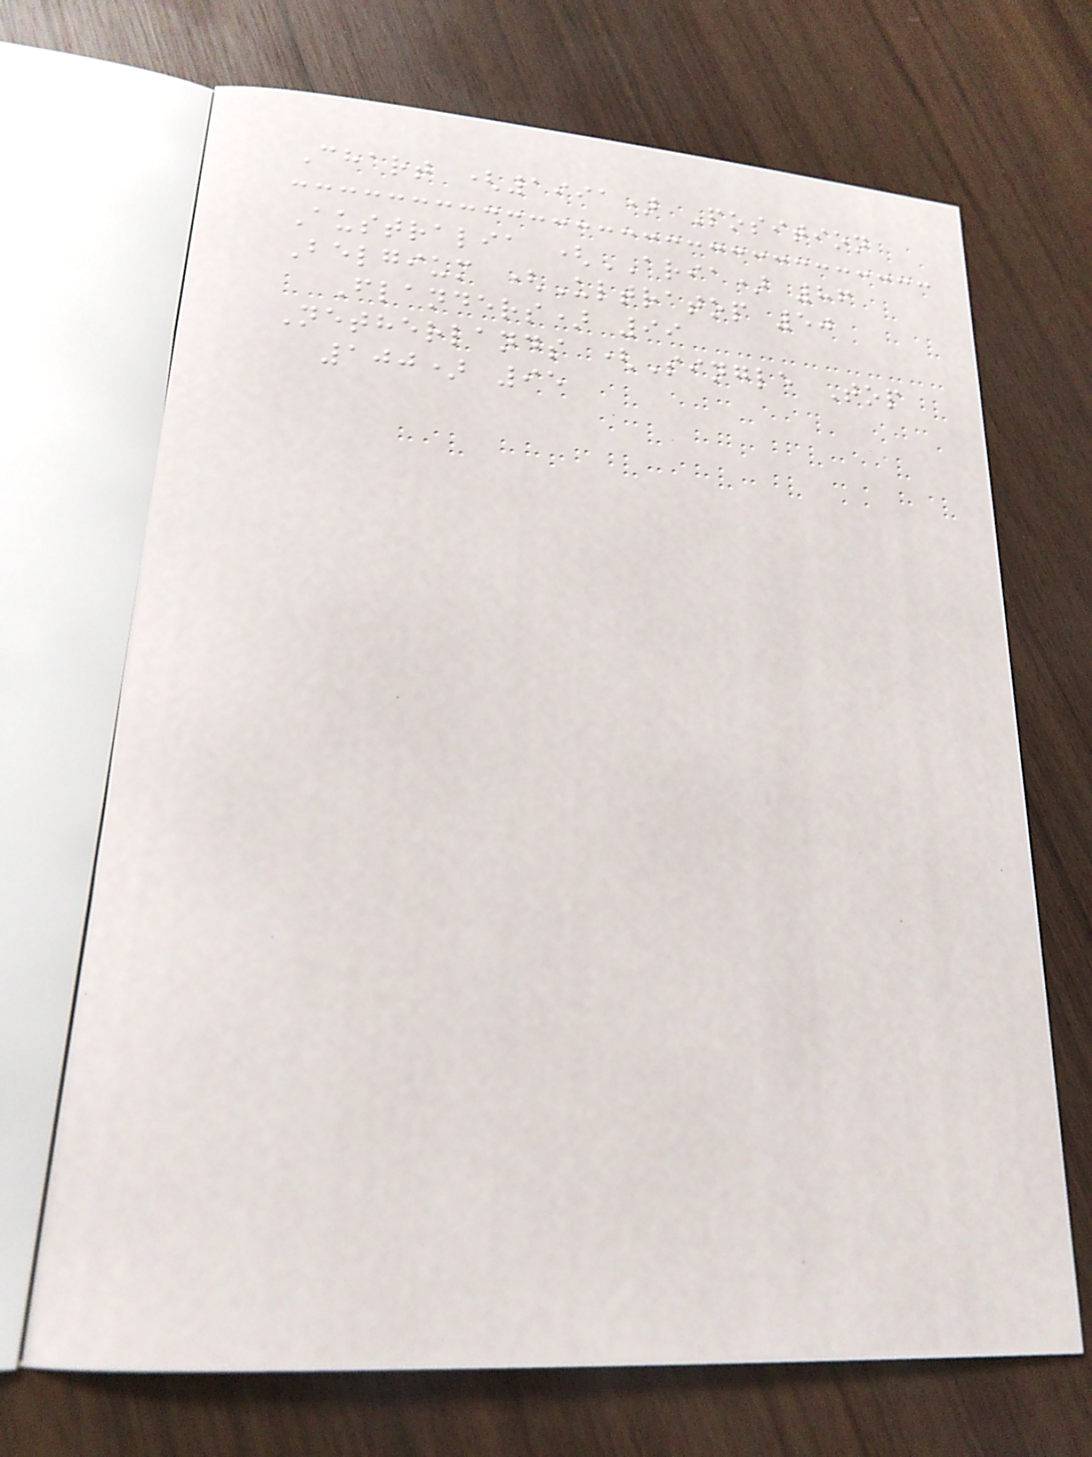Chart (1991) Position
Australia (ARIA) 86
Belgium (Ultratop 50
Flanders) 99
Netherlands (Single Top
100) 95
